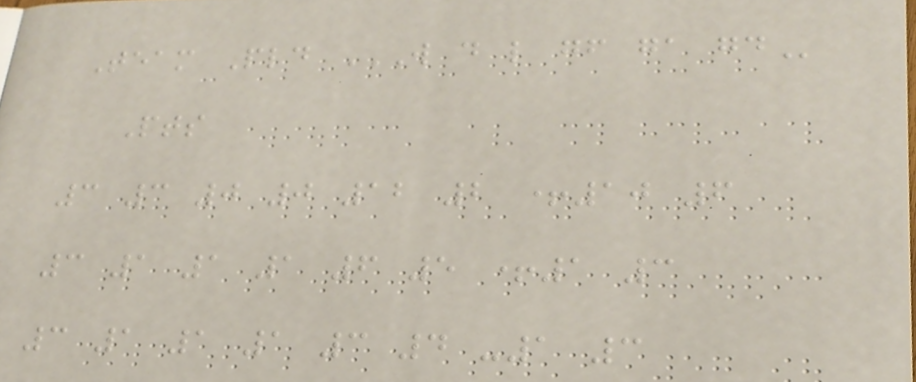Team Pld W D L GF GA GD
Pts
3 3 0 0 12 2 +10 6
3 1 1 1 6 5 +1 3
3 1 1 1 3 4 -1 3
